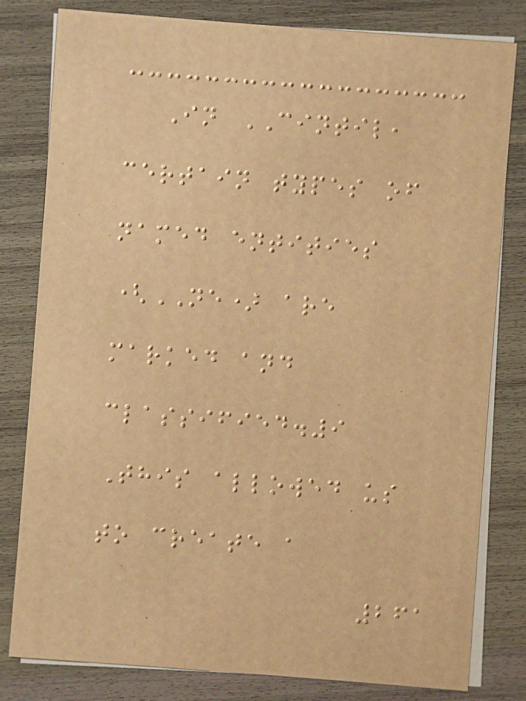In CINTIL,
certain types of
named entities
(NE) are
marked and
classified.9
This allowed us
to create a
261
